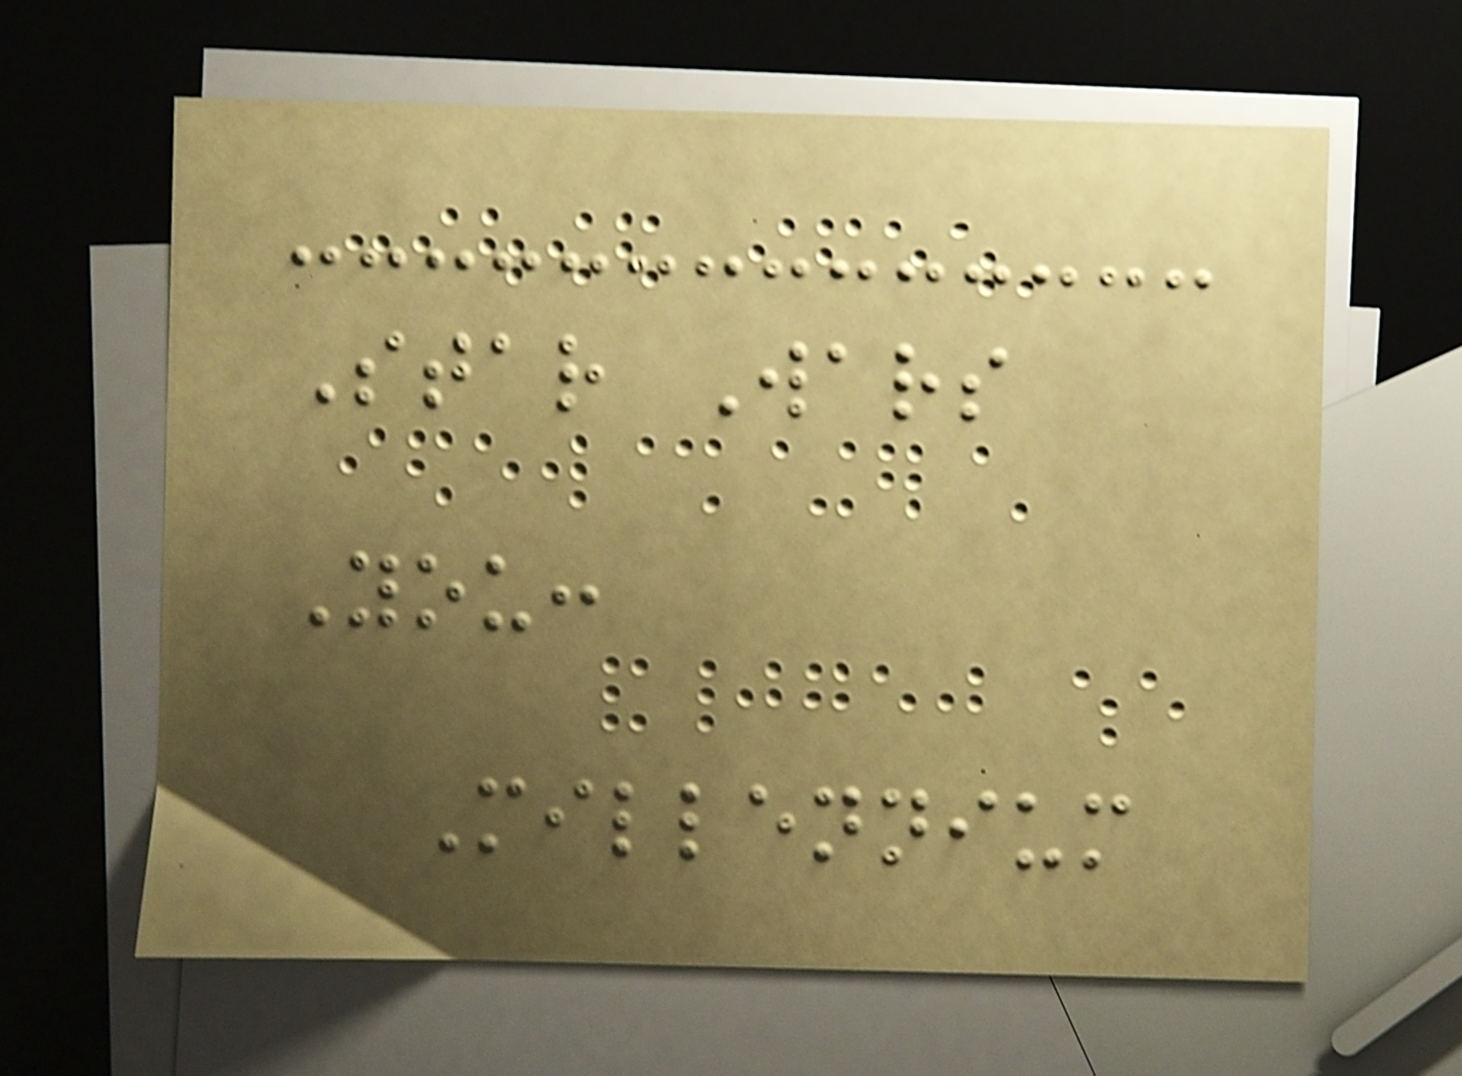Star Wars
You:
Millennium
